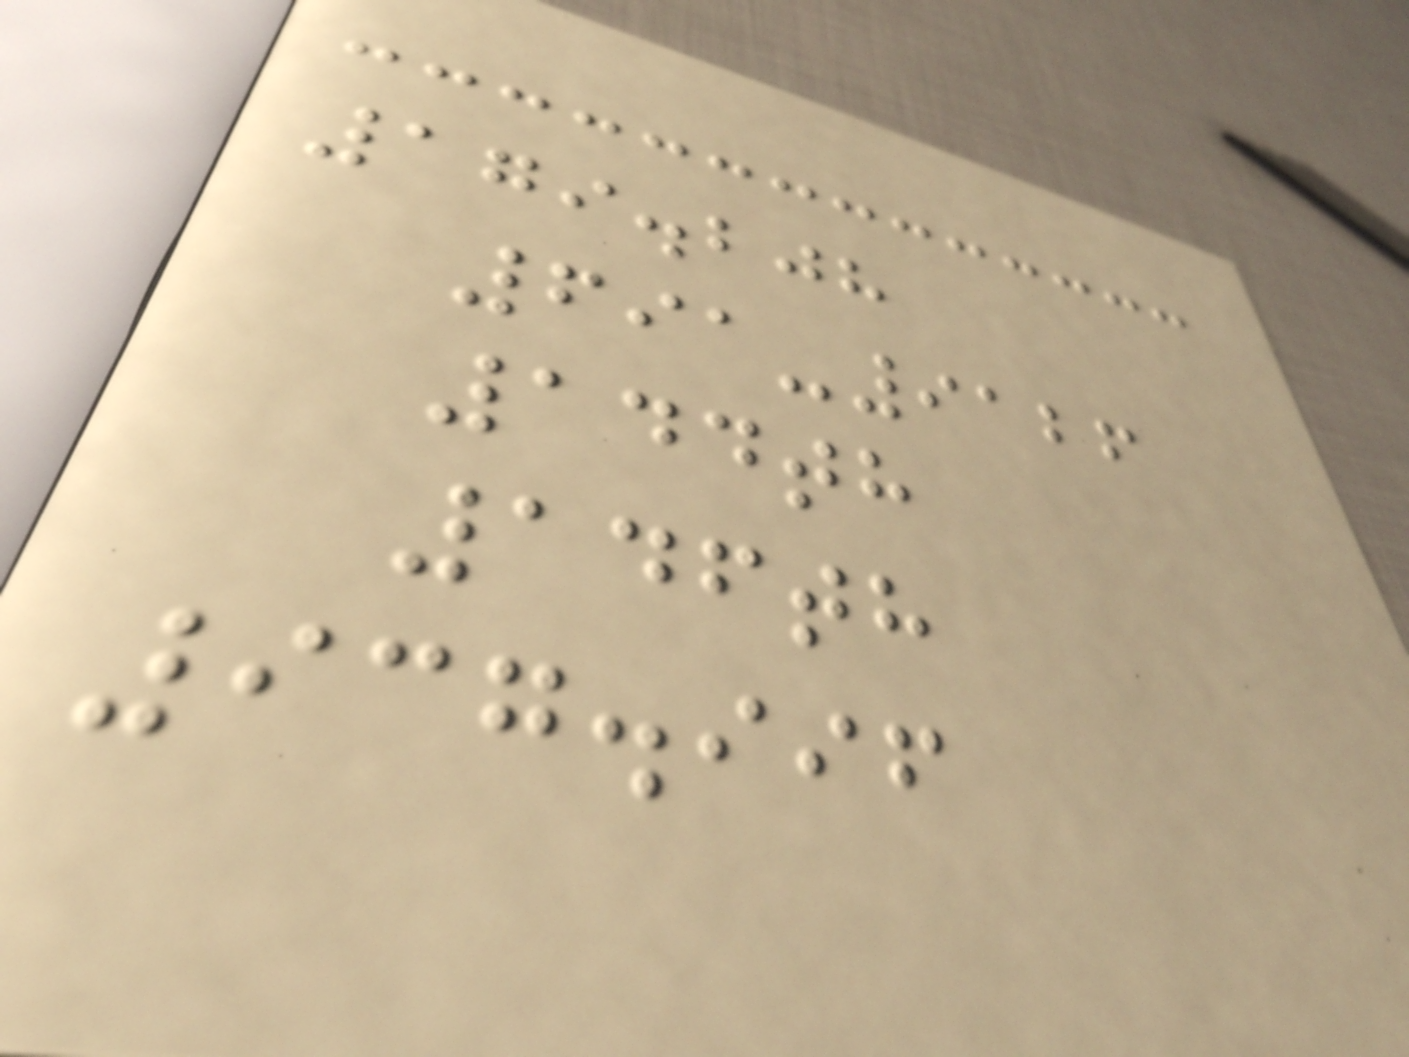179.208
691-9126
144th
146th
937.996
